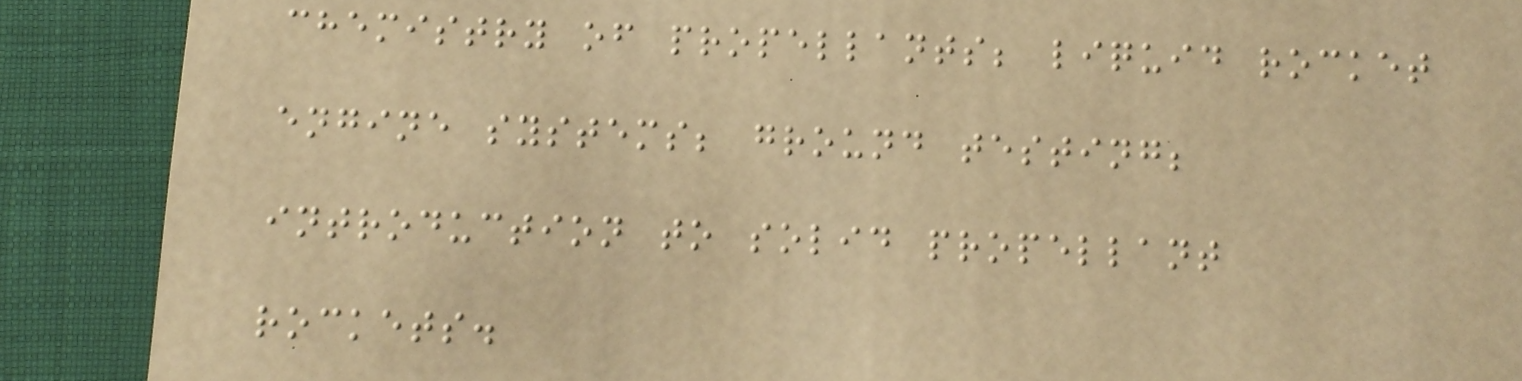chemistry of propellants; liquid rocket
engine systems; ground testing;
introduction to solid propellant
rockets.
